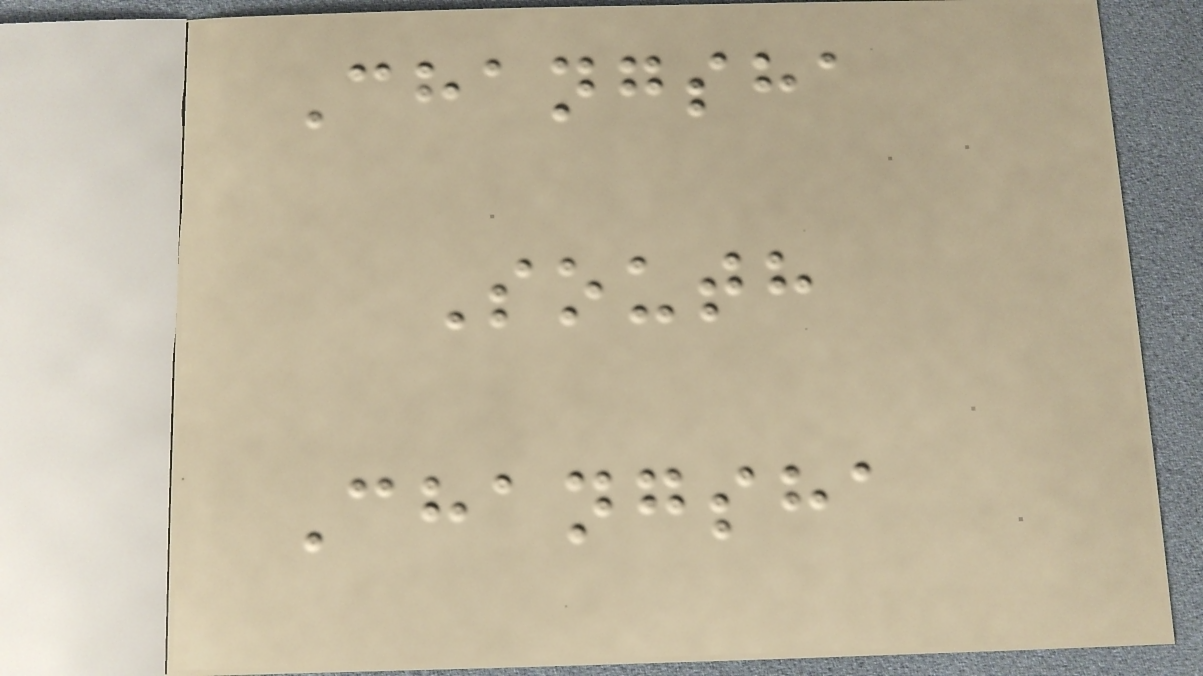Changsha
South
Changsha
